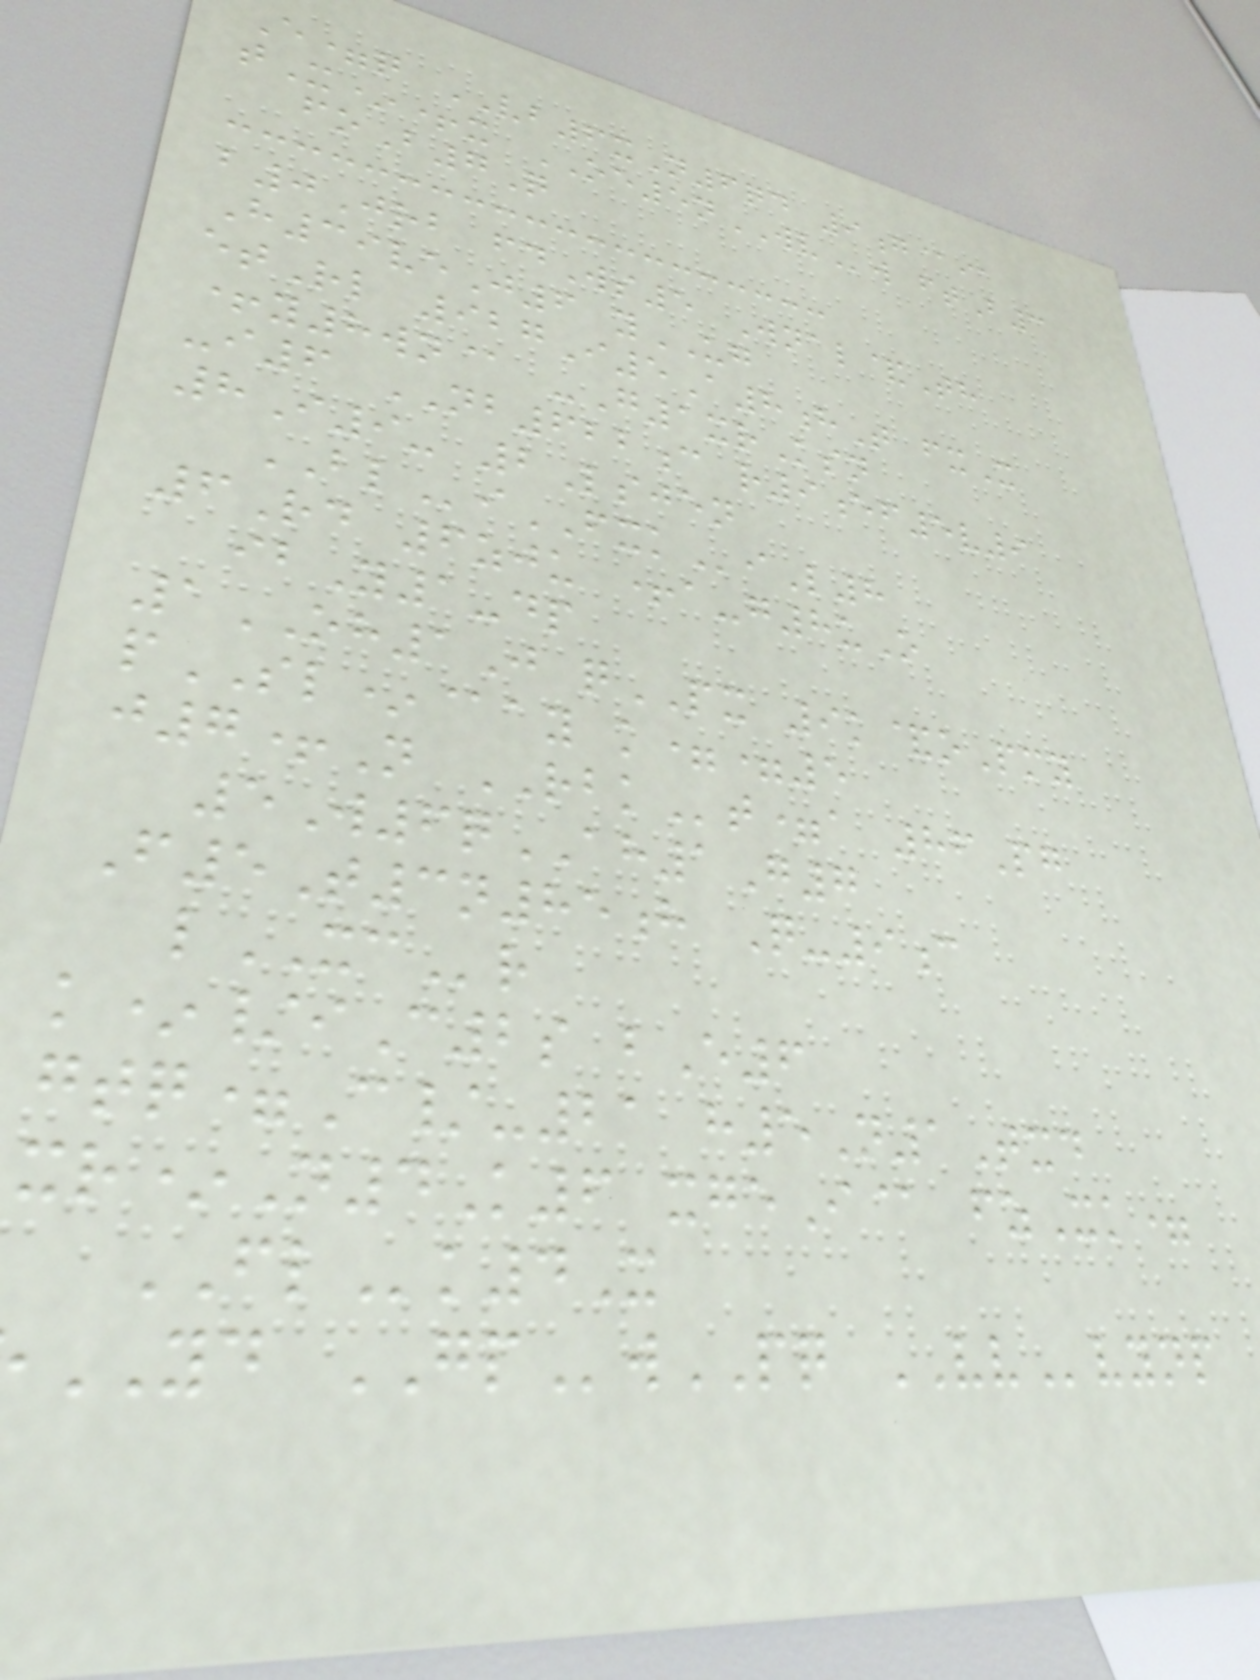E=q VB6xN6qd 9g@ia
tX*+x OE5nWVw ftB3
foB7Q
b0Jrb fdWs5 Wnal&Th
H39veJ6 yUG
etRl 927I5A8hT fxX
+y8wn@ -G1xrKsn
-i6 NB622c r9ef5v9
8I9- 2Lsjen
BLiFXKiL8
6Rd 6zju +a-g8uO
ibY1-dp
1OH1J qPX 9k&oPmy
pSL*@ay k==5
j7+N RBKt=a 86Pg
5W6qAH1G7
F5T3n85h Q-9c
lXCr
k*/iC2s bE6
gtq=C/-21 h5N1Txd
xr*N4K6 xgeI@ fzXk=
FLk4X
YD GPwPQ VVvynp
